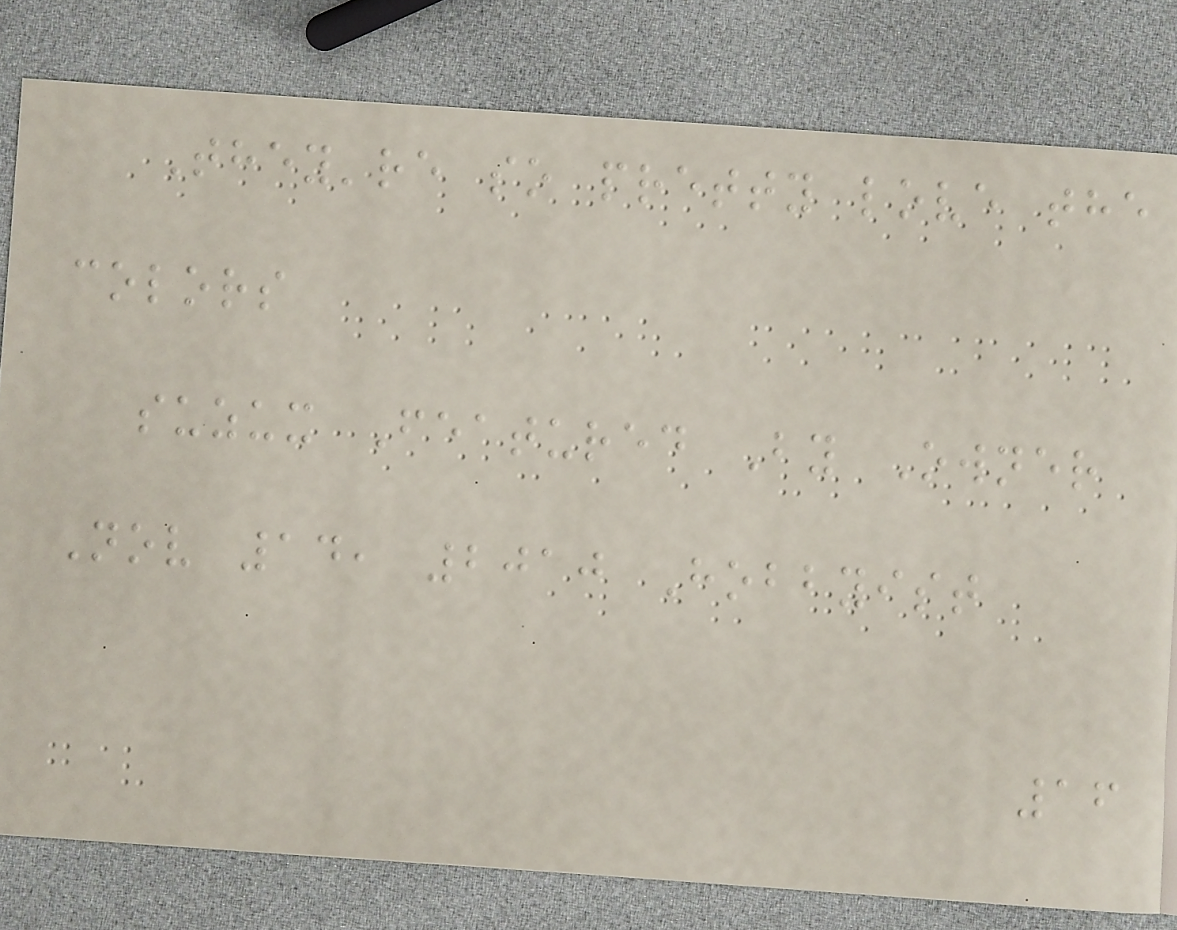They're so pretty love the
colors
suzux Featured By Owner
Nov 14, 2010 Hobbyist
16
